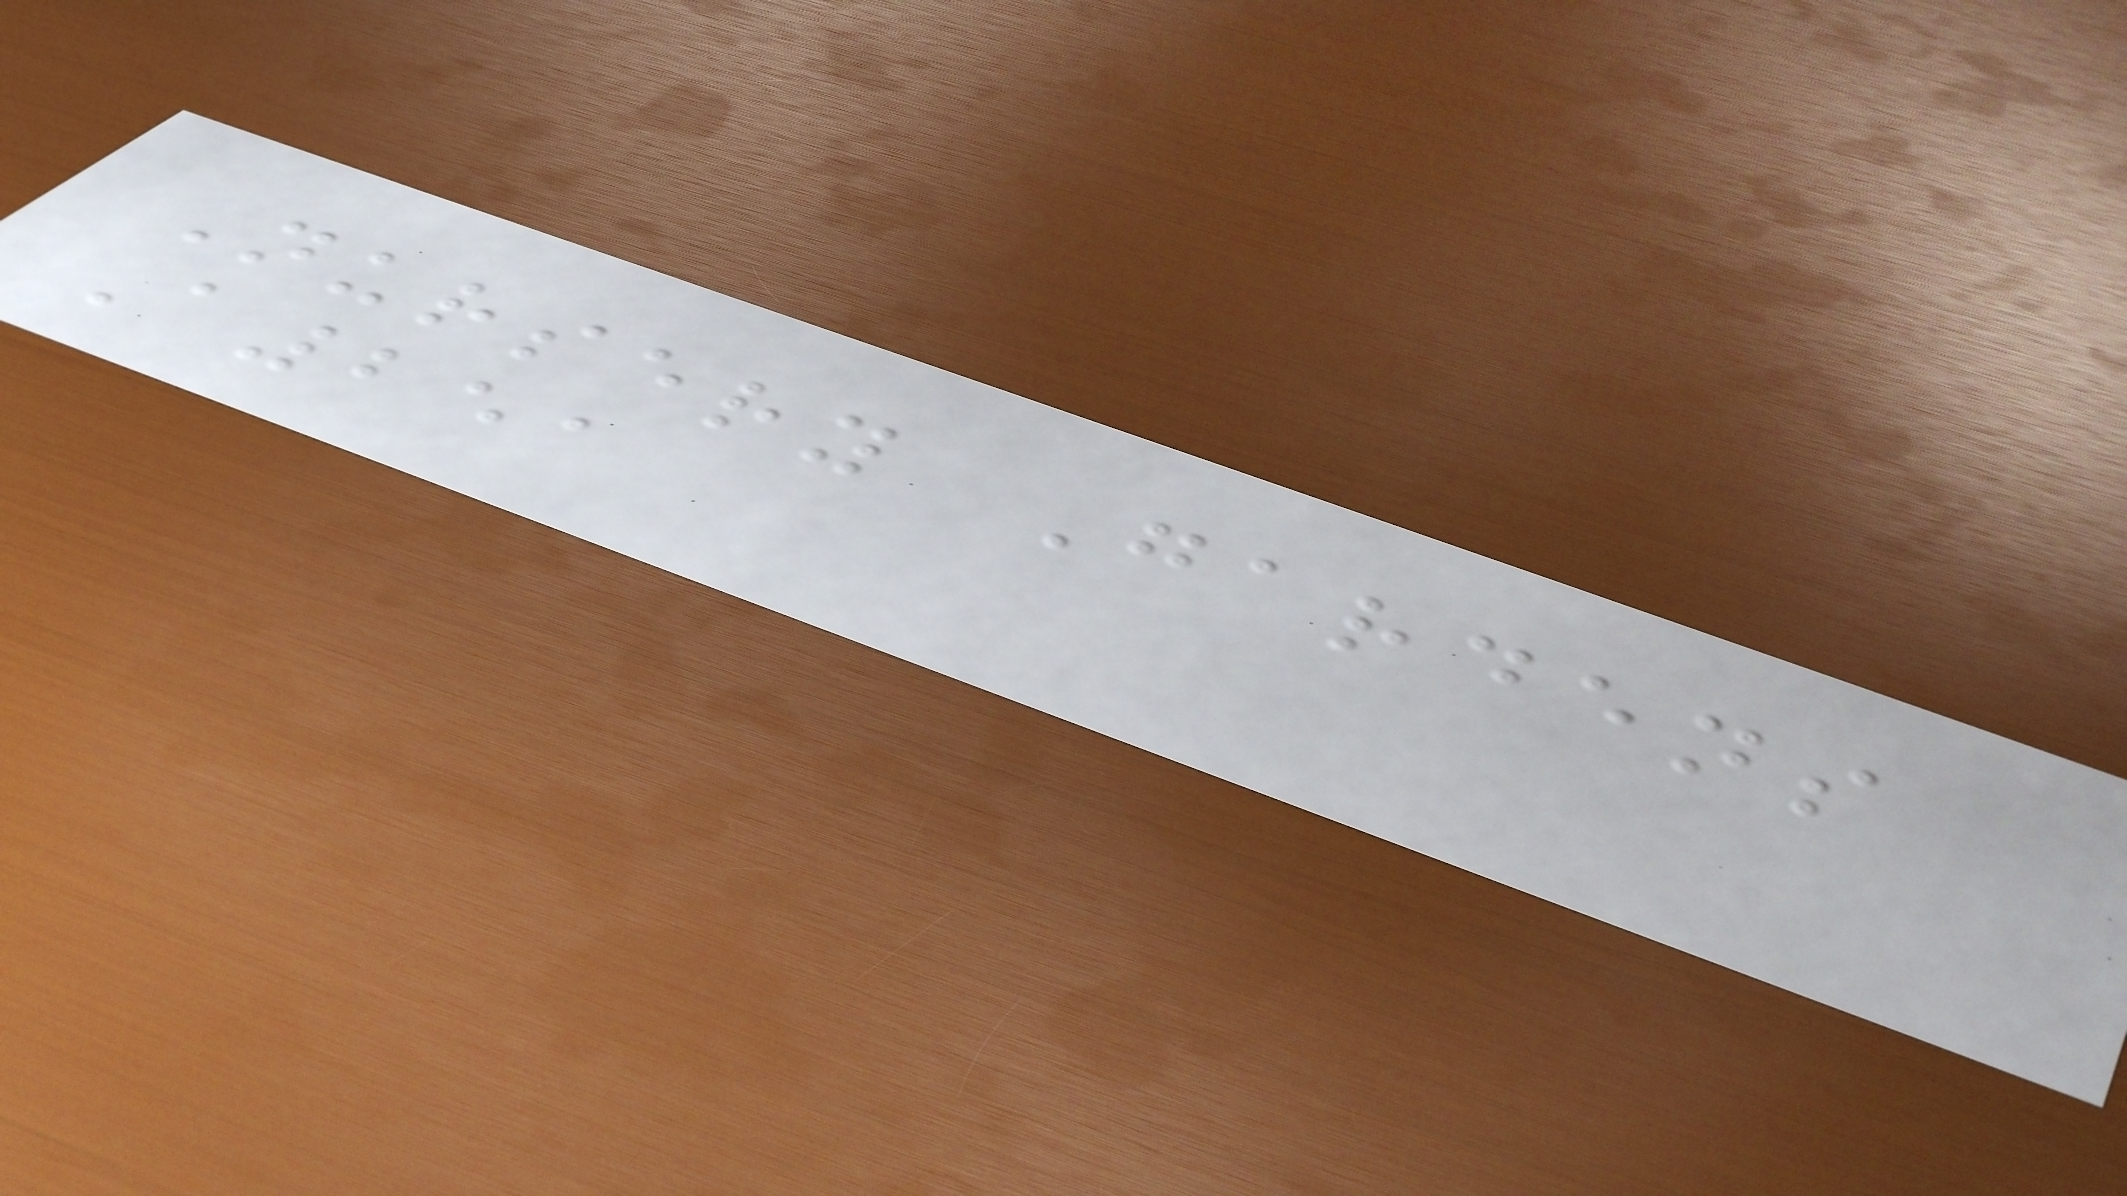Nursery Gardens
A251
